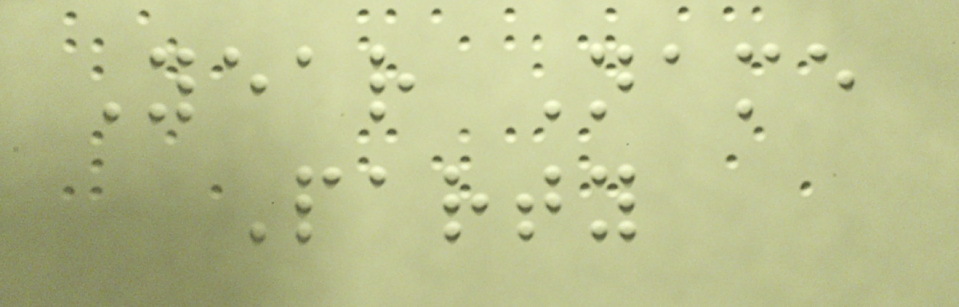Year Name
Party
